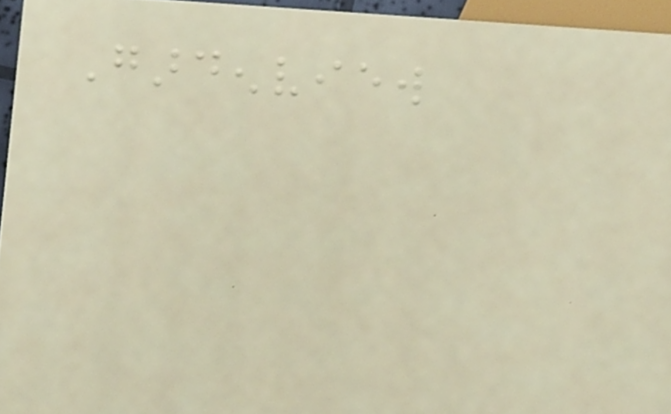Gardenview
